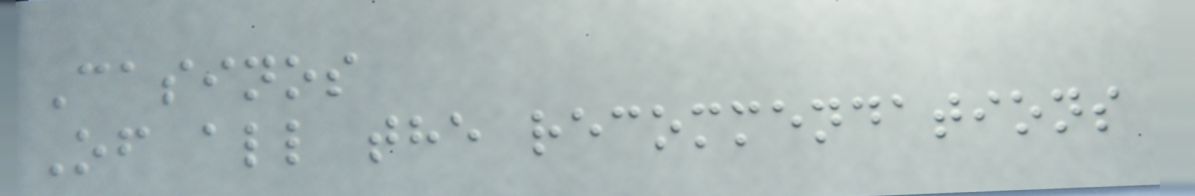Casinos
Of all the recommendations
